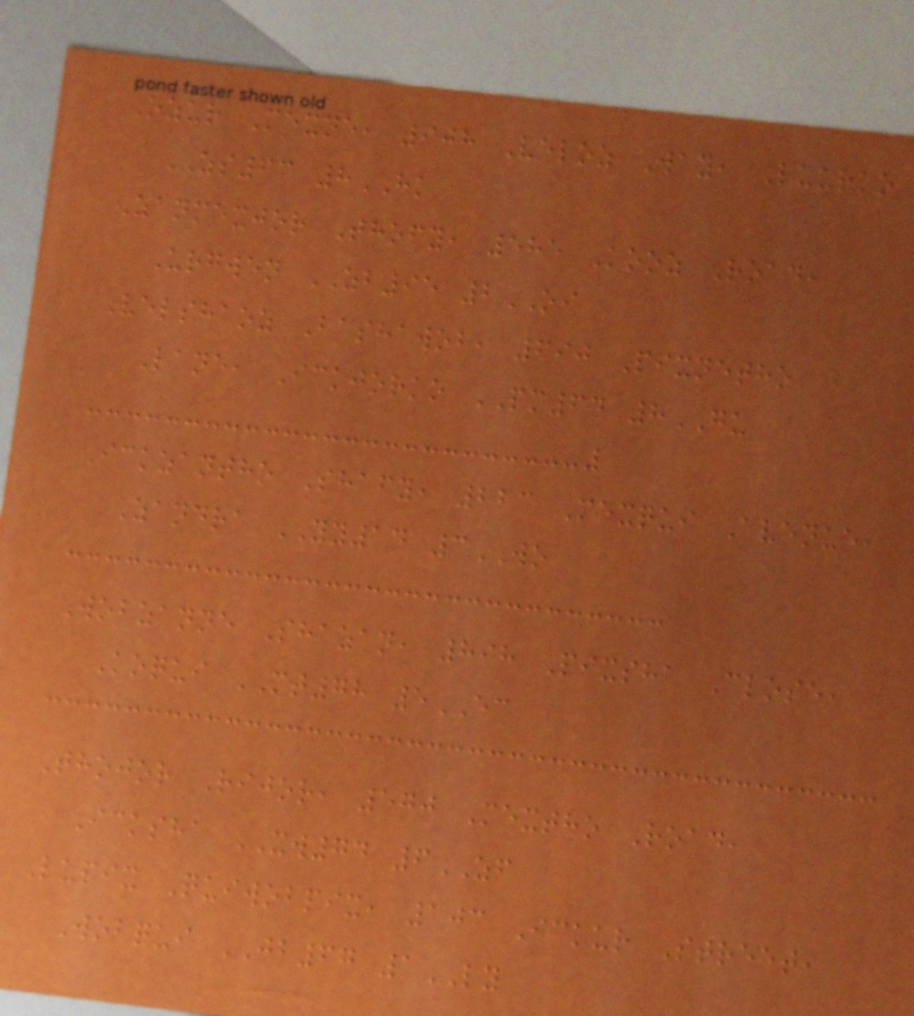Ozur Mexne, 908 Veloz Way, Luurko
ZS63 8HK
Zanmexjor Thofy, 585 Kooz Road,
Urgwen ZB95 2OI
Velshaoz Bashawob, 690 Pixnetho
Lane, Ickjorko PM64 8GU
Ickzantho Shafy, 223 Mexqui Avenue,
Zandra YY14 3WO
Wobzanne Shazan, 898 Pixsha Close,
Koqui MT78 5EC
Thojor Rijor, 570 Mextho Road,
Icksha XW74 6ZF
Lupix Quiwobpix, 103 Ickur Street,
Wobqui JB67 1LY
